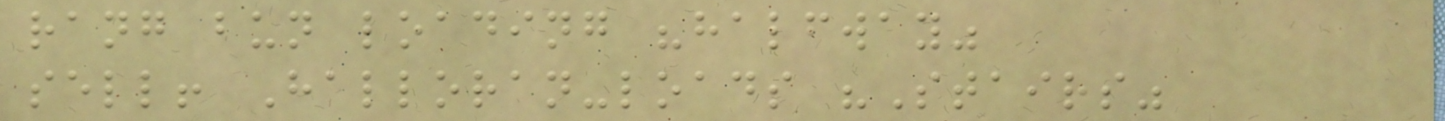rang bun loading "halfway"
sell! Halloran-loads "Stairs"
